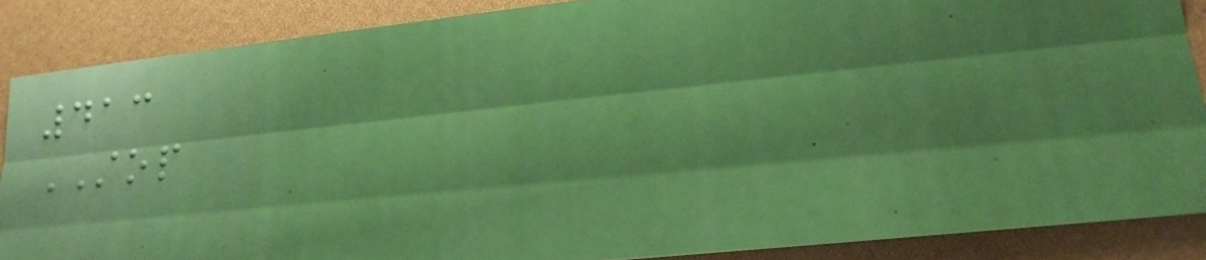413
STOP
